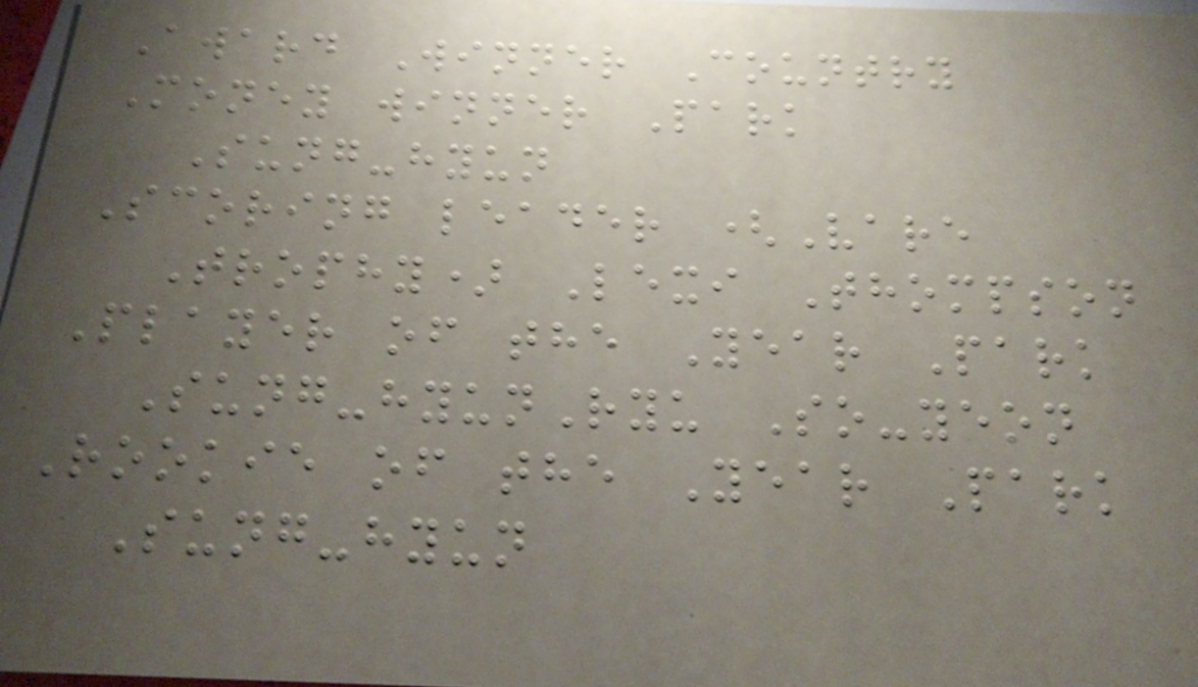Award Winner Country
Money winner Park
Sung-hyun
Scoring leader (Vare
Trophy) Lexi Thompson
Player of the Year Park
Sung-hyunRyu So-yeon
Rookie of the Year Park
Sung-hyun
